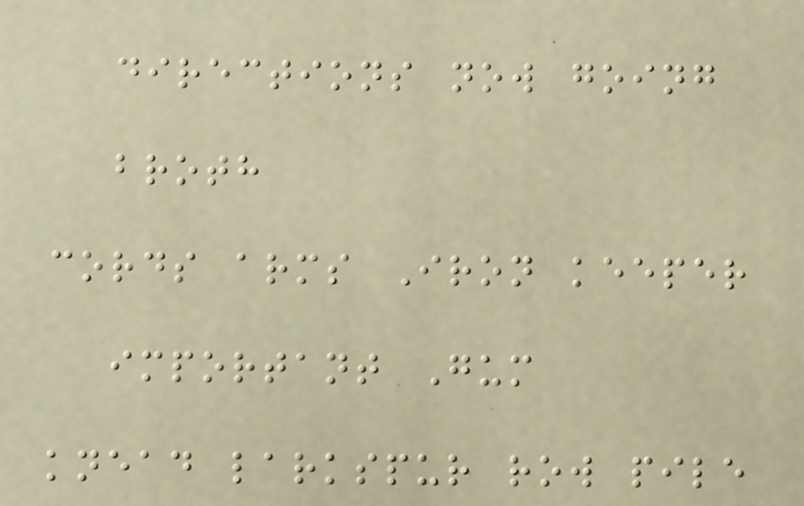directions now going
broth
cords arms Iron keeper
important Gum
knead larkspur row pile
